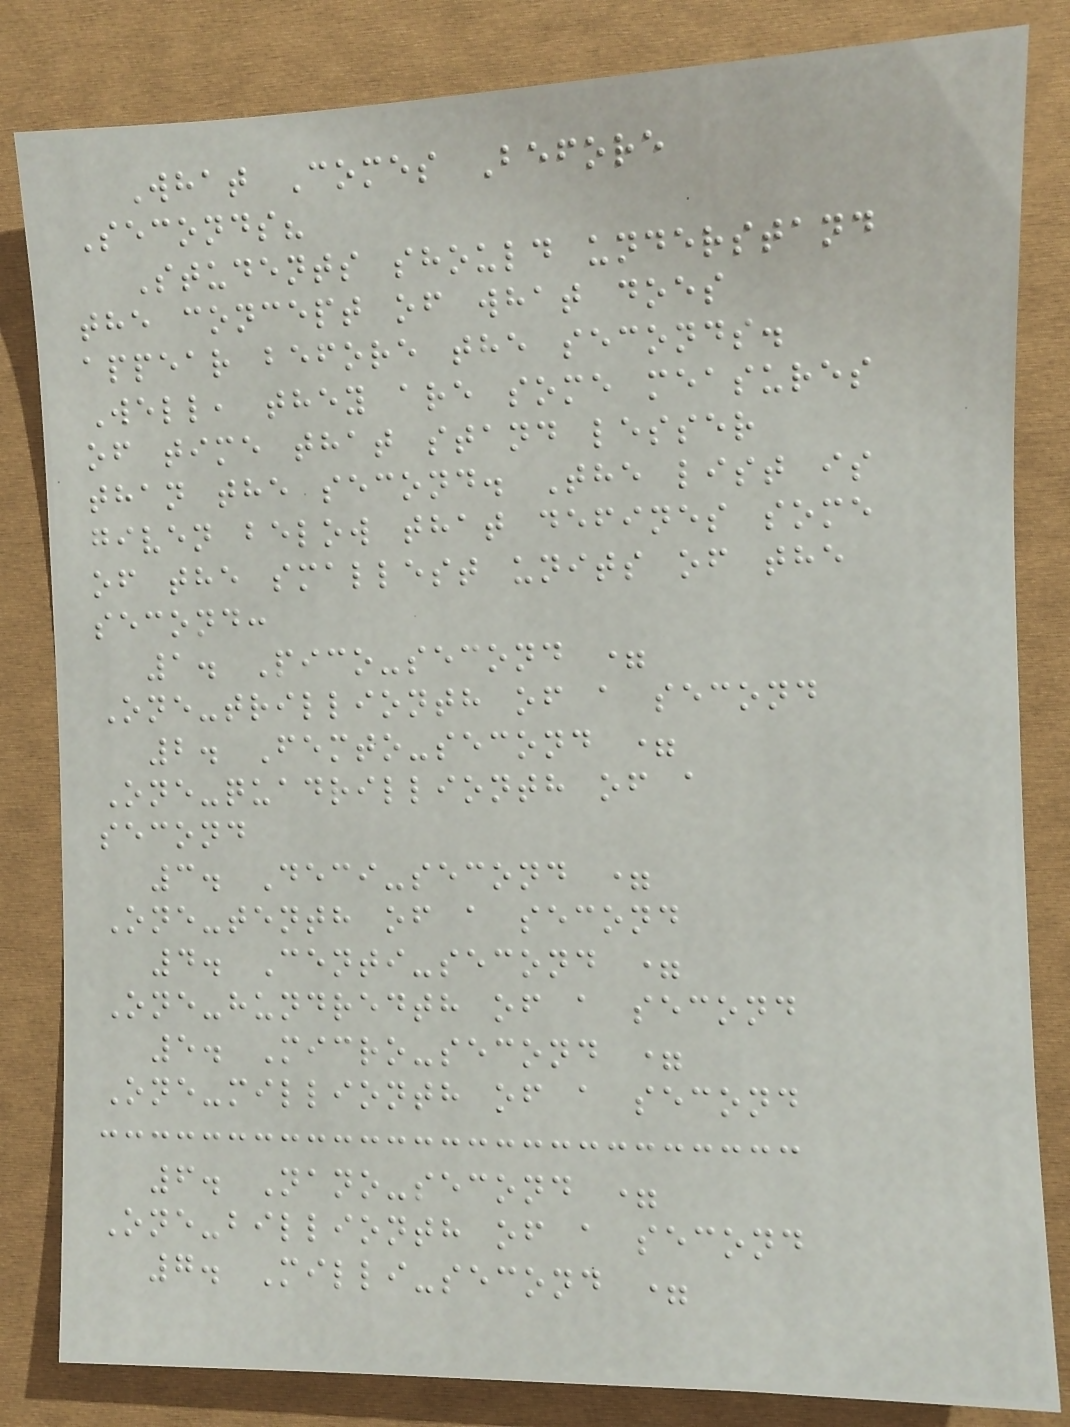What Comes Before
Seconds?
Students should understand
the concept of what does
appear before the seconds.
Well, they are some measures
of time that stand lesser
than the second. The list is
given below that defines some
of the smallest units of the
second:
1. Pico-second =
One-trillionth of a second
2. Femto-second =
One-quadrillionth of a
second
3. Deci-second =
One-tenth of a second
4. Centi-second =
One-hundredth of a second
5. Micro-second =
One-millionth of a second
6. Nano-second =
One-billionth of a second
7. Milli-second =
